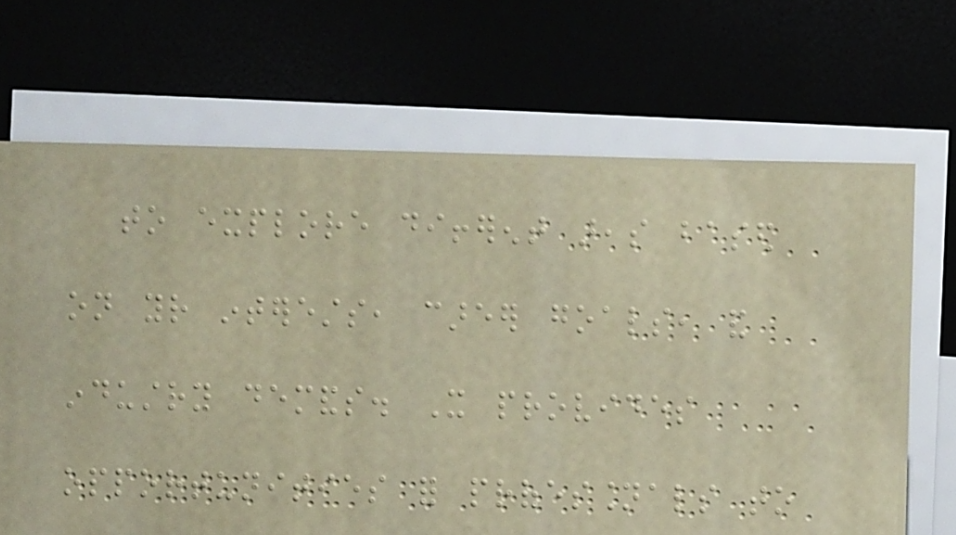to explore different areas based
on your interests, career goals, and
industry demands. It provides
opportunities for professionals to
